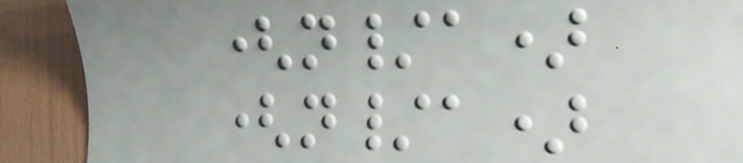(n/a)
(n/a)
